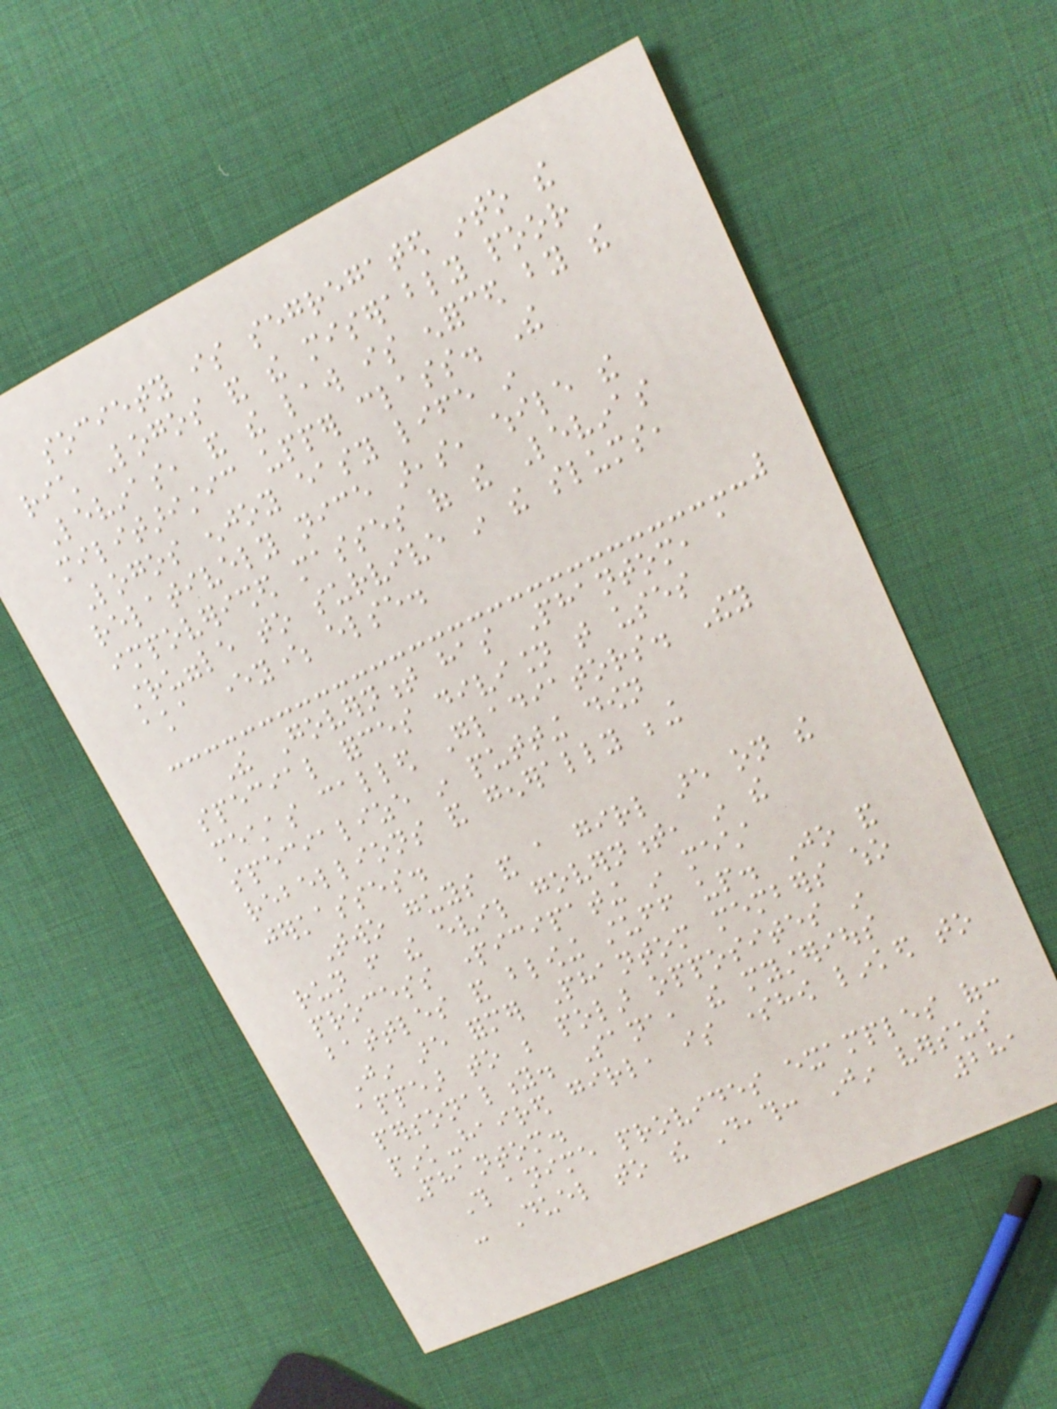society is segregated into the
rich Logos and the miserably poor
Levinas, and the law is enforced by the
militaristic upper class. The
Logos enjoy easy life in
relatively nice areas, while the
impoverished masses of the Levinas
struggle to survive in the slums,
aka everywhere else.
The Government has Phantom, a
special forces division that uses
mechas called Gladiators. They
specialize in putting down
rebellions and generally being
jerkasses.
Two guys and a girl are on the
run from the evil government, in the
process participating in mecha
battles and blowing stuff up. Jo and
Jin are former Phantom members who
appear to be polar opposites in
personality. Sana, the mysterious
pink-haired girl, is somehow linked to
Phantom.
This anime provides examples of:
- Duel to the Death: Jin versus
281
